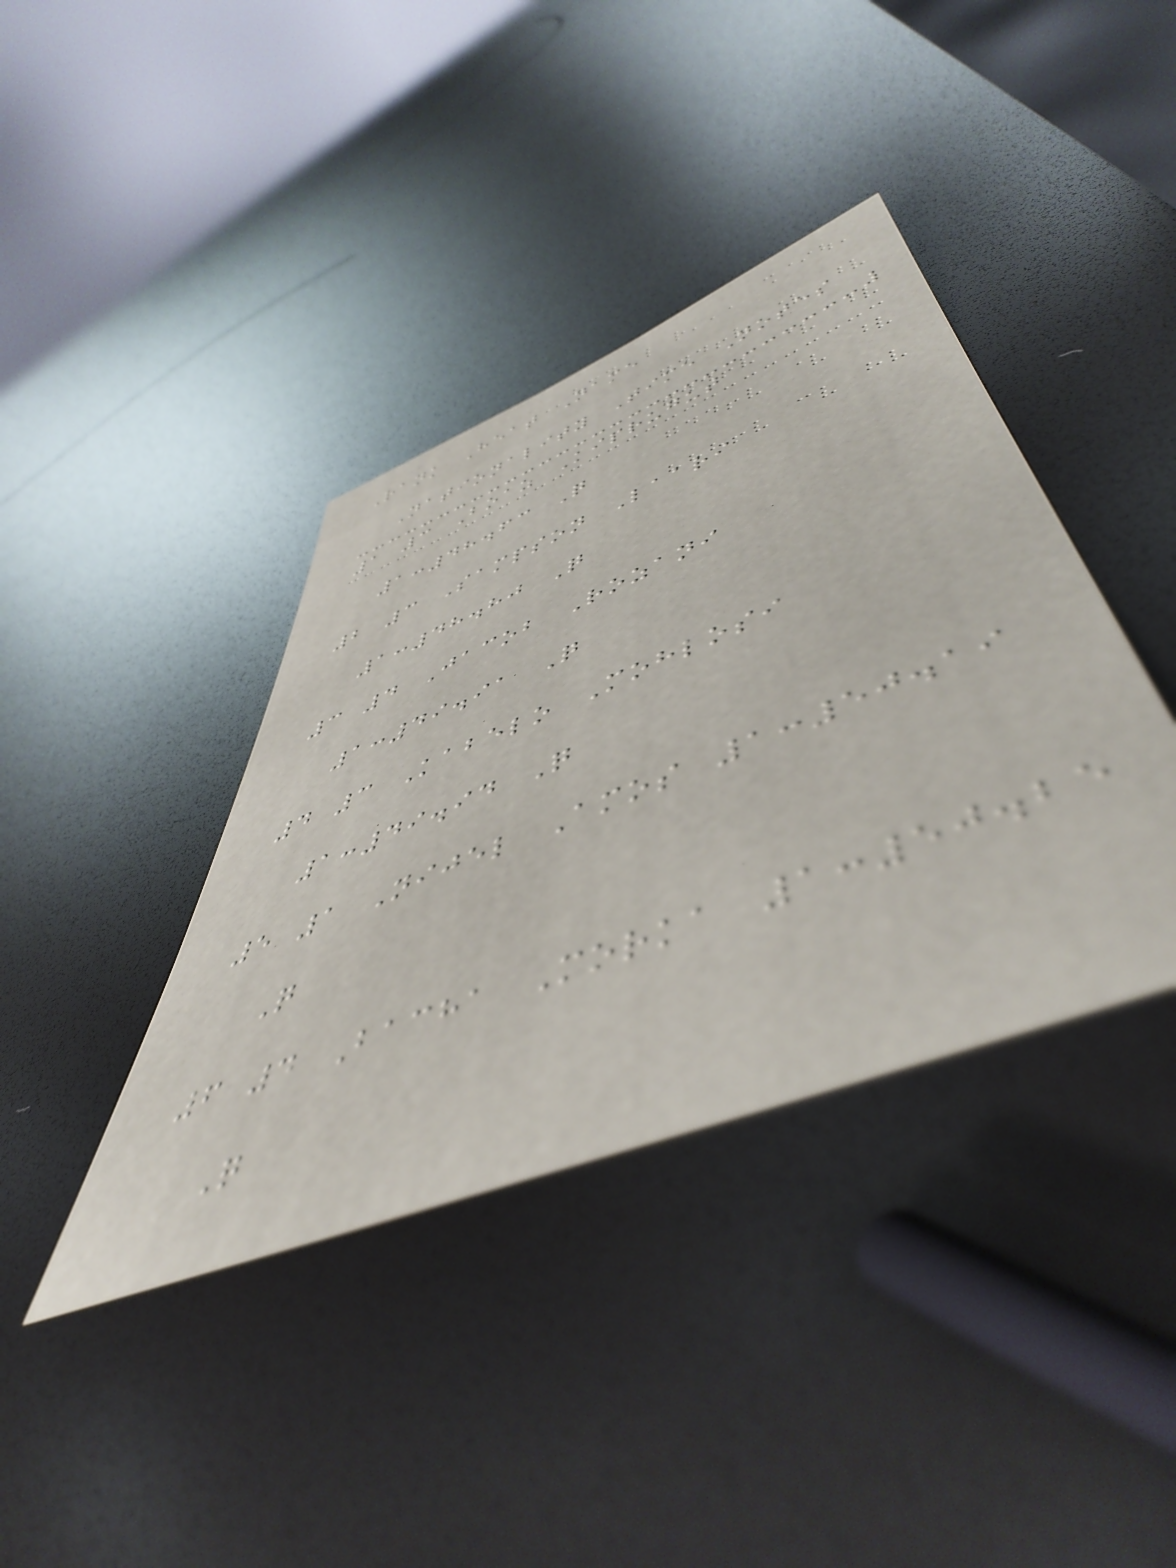Rank Heat Name
Nationality Time Notes
1 3 Boaz Kiprugut
1:48.63 Q
2 3 Sampson Laari
1:48.80 Q
3 4 Jacob Rozani
1:49.91 Q
4 3 Kabelo Mohlosi
1:49.94 Q
5 1 Nijel Amos 1:50.19
Q
6 4 Bacha Morka 1:50.25
Q
